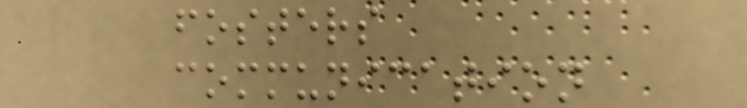fosters
communication
